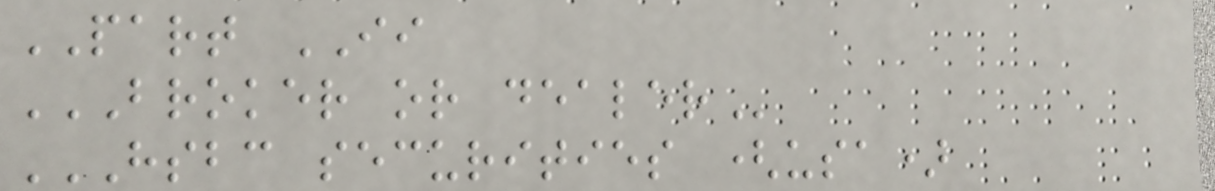PART II
BROKER OR DEALER
HSBC SECURITIES (USA)
